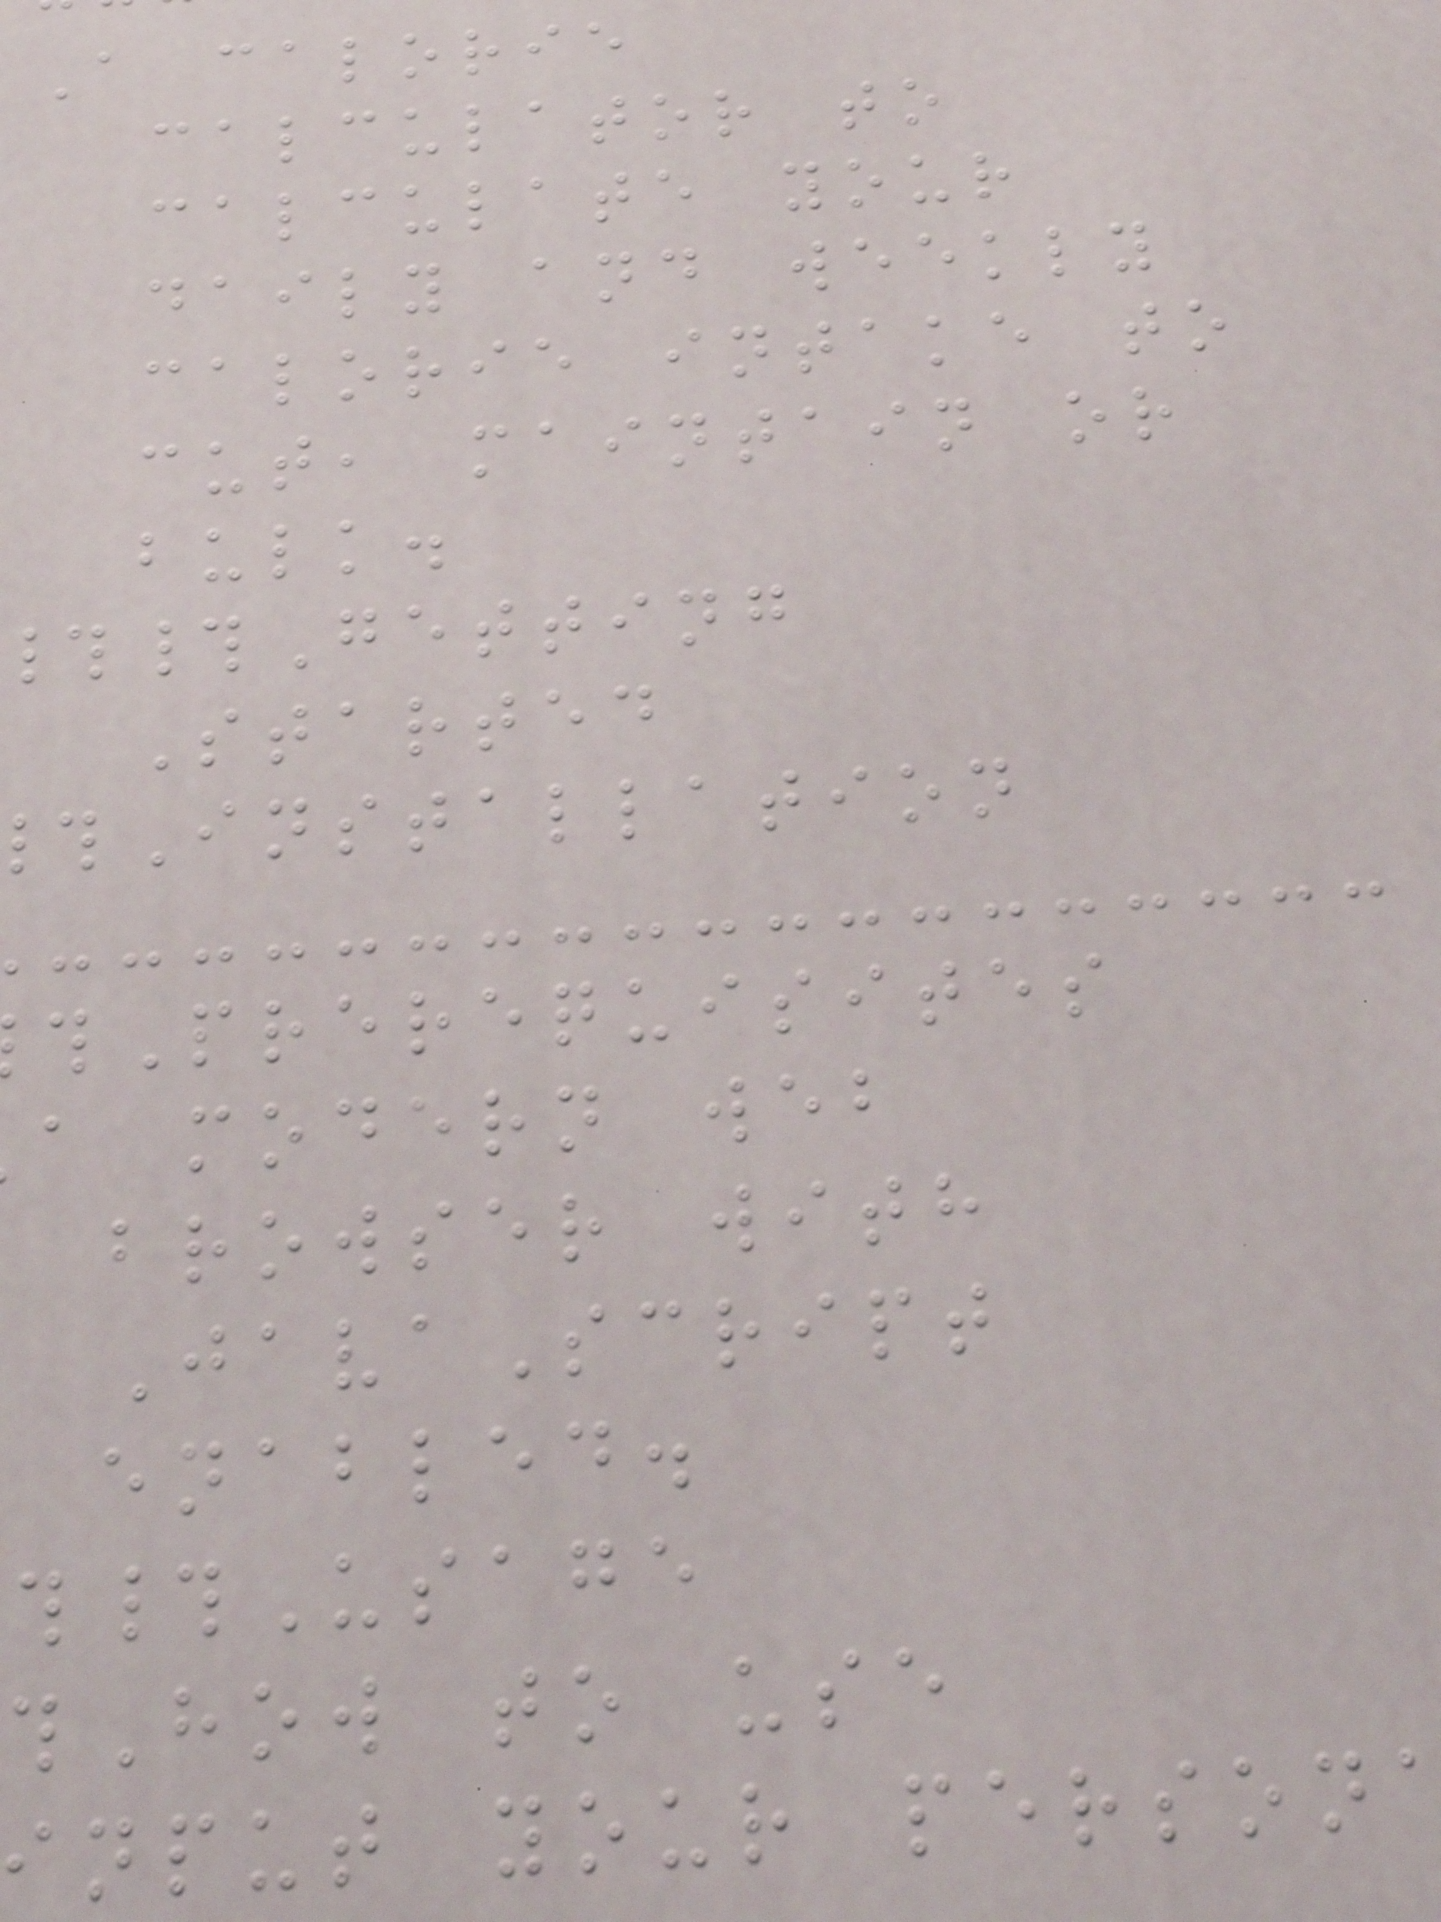A calorie
calculator to
calculate your
daily and weekly
calorie intake to
cut, maintain or
bulk.
#Getting
Started
Installation
Prerequisites
a modern web
browser with
JavaScript
enabled.
#Usage
How to use
input your person
